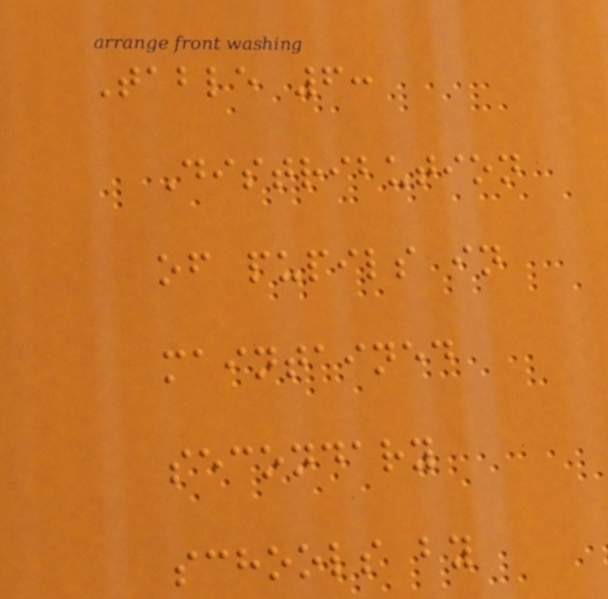Table 6:
Distribution
of pupils in
maintained
secondary
schools by
